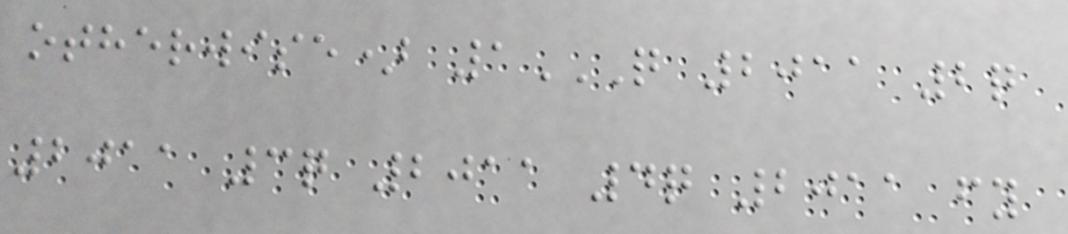otherwise) 1Q 2011 2Q
2011 3Q 2011 4Q 2011 FY
